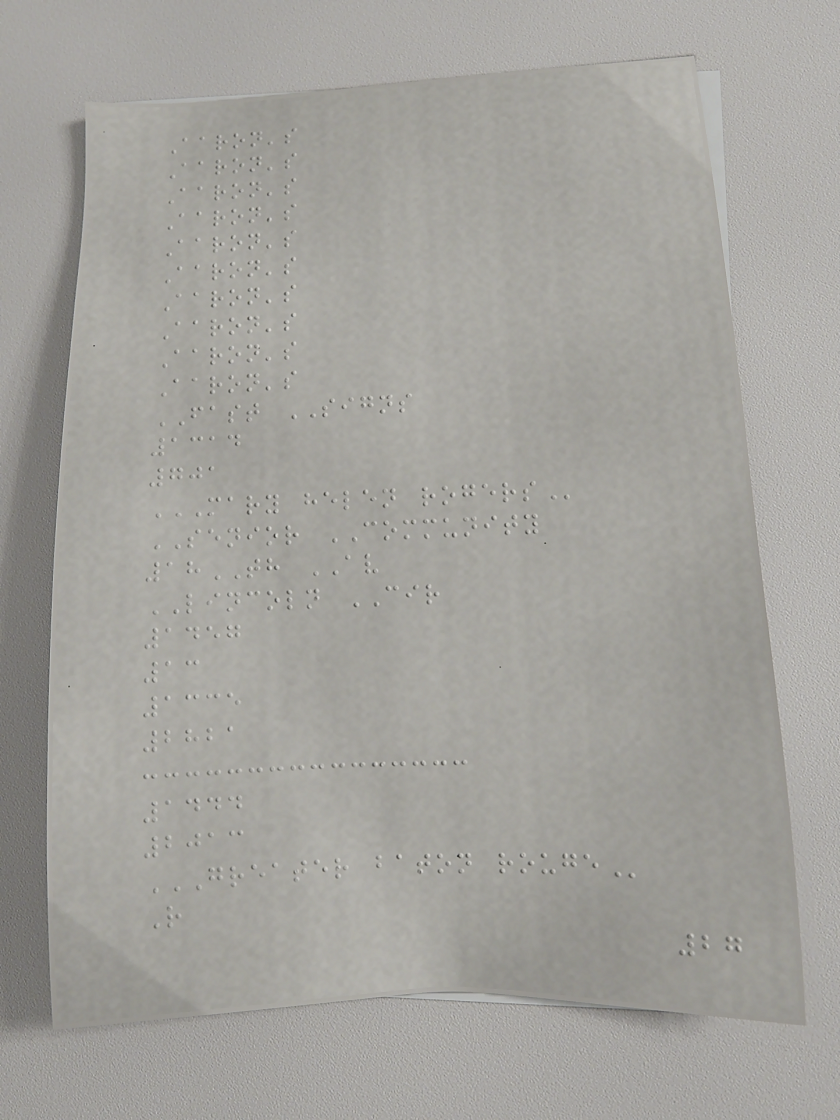Aaron's
Aaron's
Aaron's
Aaron's
Aaron's
Aaron's
Aaron's
Aaron's
Aaron's
Aaron's
FAST SIGNS
1314
701
MARY HELEN ROGERS
SENIOR COMMUNITY
18TH AV
LINCOLN CIR
1457
13
1335
2821
1444
2013
GREATER BATON ROUGE
R
27
